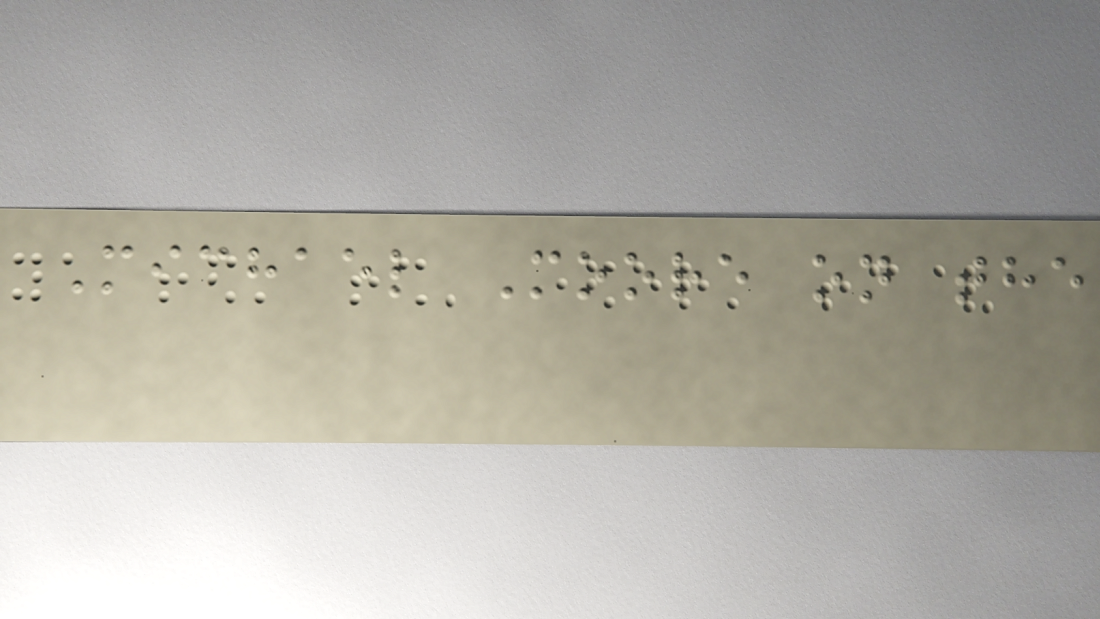Michael Moore on the
